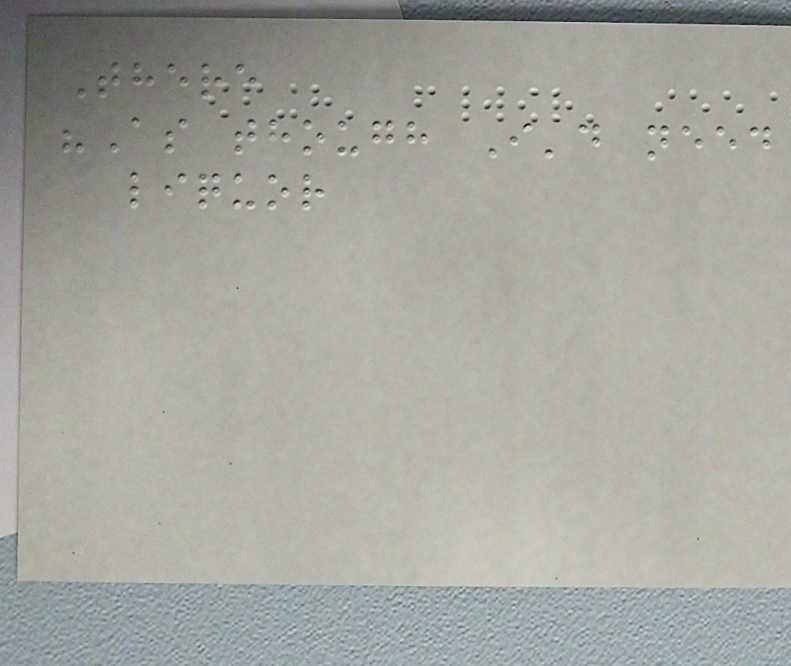There
"As though I'd need
liquor
